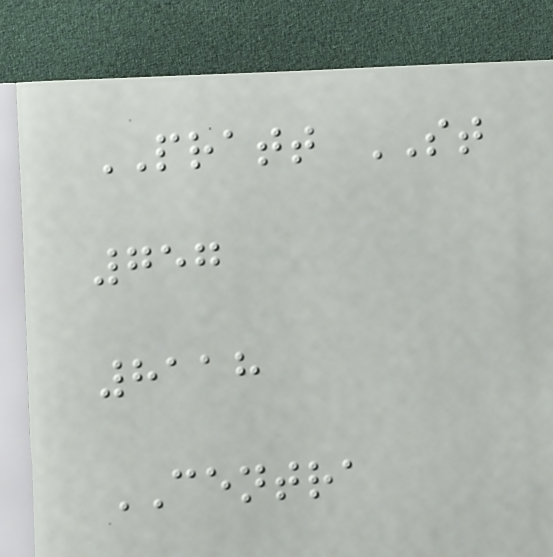PRATT ST
757
8118
CENTRA
